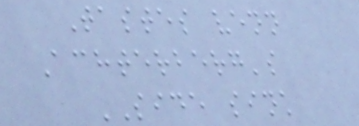Tastes venn
Achterberg's
SIDE sink
